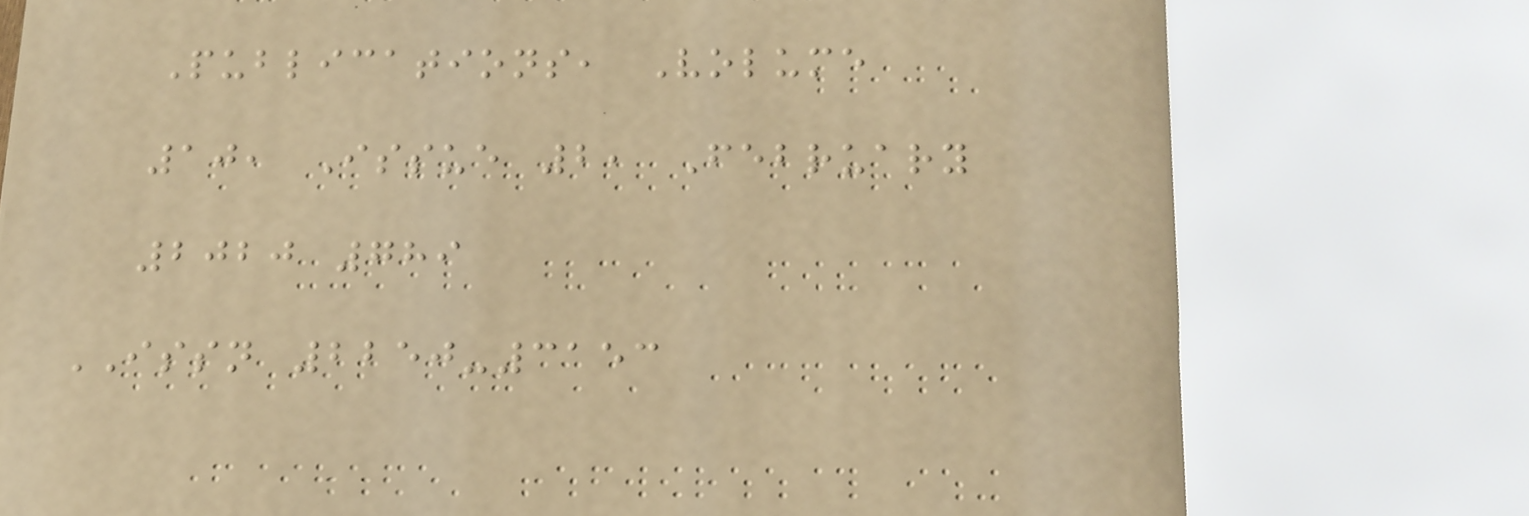Publications, Volume
10, Issue 2, February
2020 789
ISSN 2250-3153
